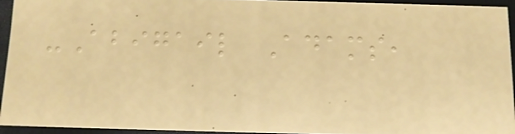-Abigail Adams,
